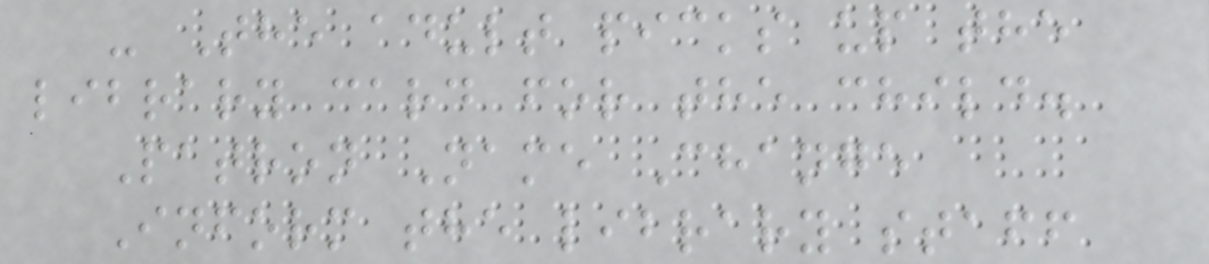- The adult picks up the
library card for the child.
Patron Name Change
Inform the library staff
